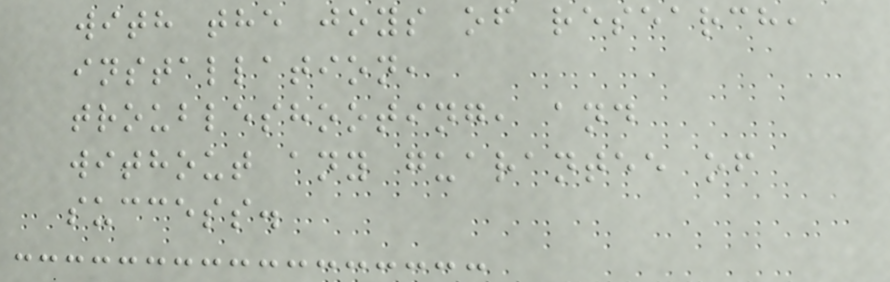with the joys of research,
installation,
troubleshooting, and
without any guarantee of
success.
